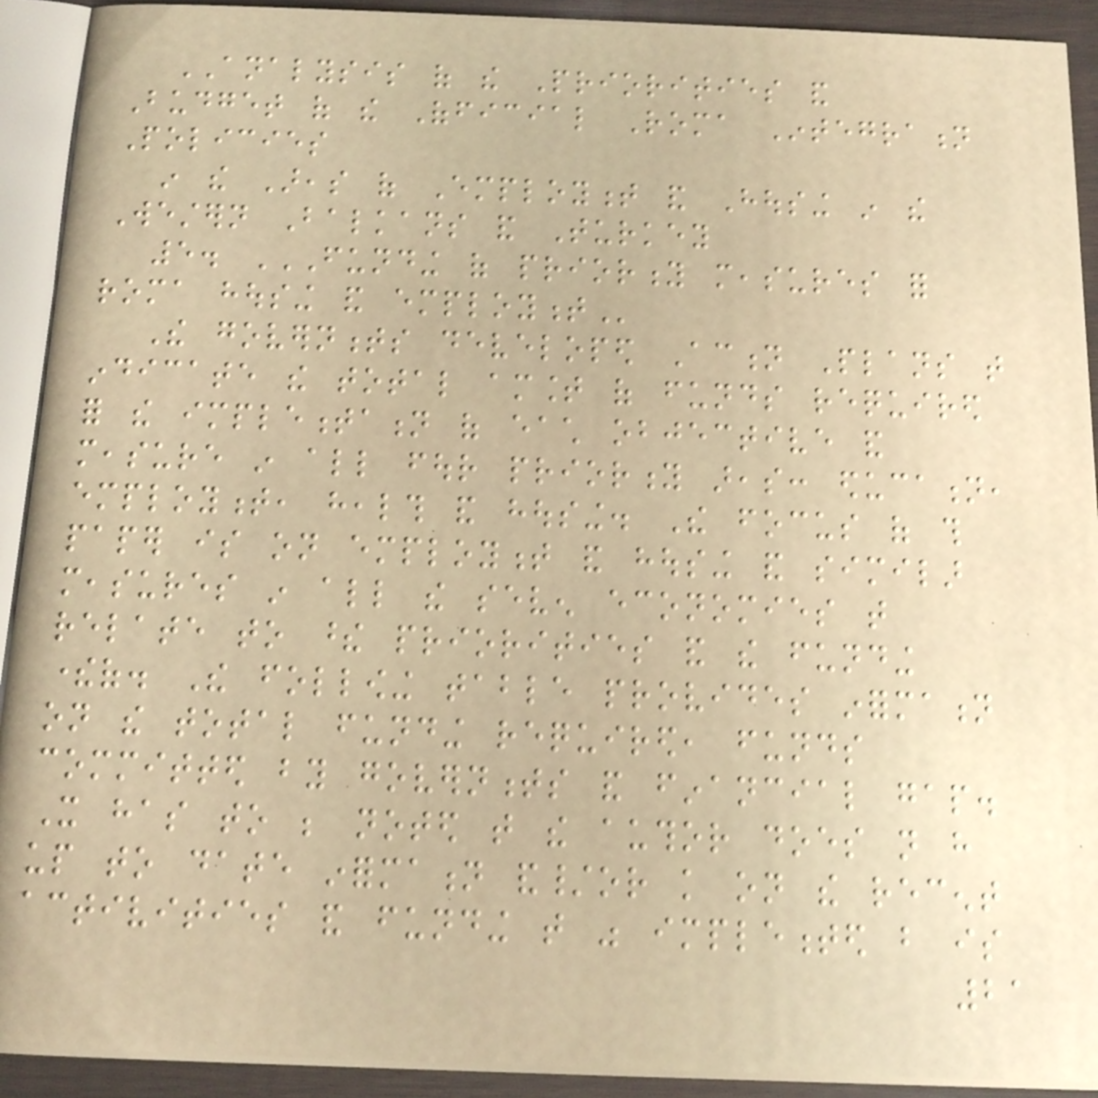ANALYSIS of the Priorities and
Budget of the Official Roma Integration
Policies
in the Areas of Employment and Housing in the
Western Balkans and Turkey
5. FUNDING OF PRIORITY MEASURES FOR
ROMA HOUSING AND EMPLOYMENT
The governments developed Action Plans that
indicate the total amount of funds required
for the implementation of each objective and
measure in all four priority areas: education,
employment, health and housing. The focus of this
paper is on employment and housing and similar
measures in all the seven economies that
relate to these priorities and the funding
thereof. The following table provides information
on the total funding required, funds
committed by governments and financial gap.
It has to be noted that the author does not have
up to date information and/or knowledge on the recent
activities and funding that was implemented but is
21
